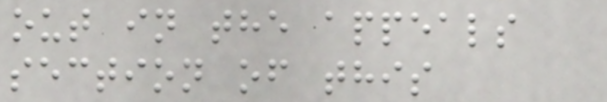out in the appeals
section of this
